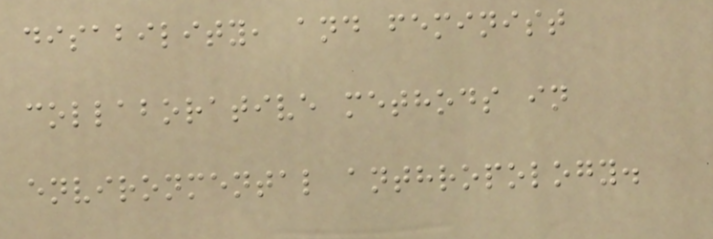disability, and feminist
collaborative methods in
environmental anthropology.
